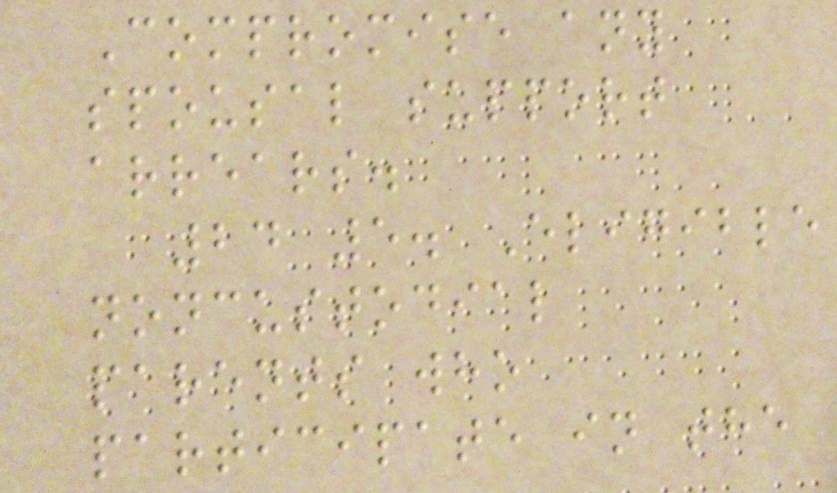Compromise any
spousal support
arrears.
24 5. Eligible
noncustodial
parents who
participate in the
